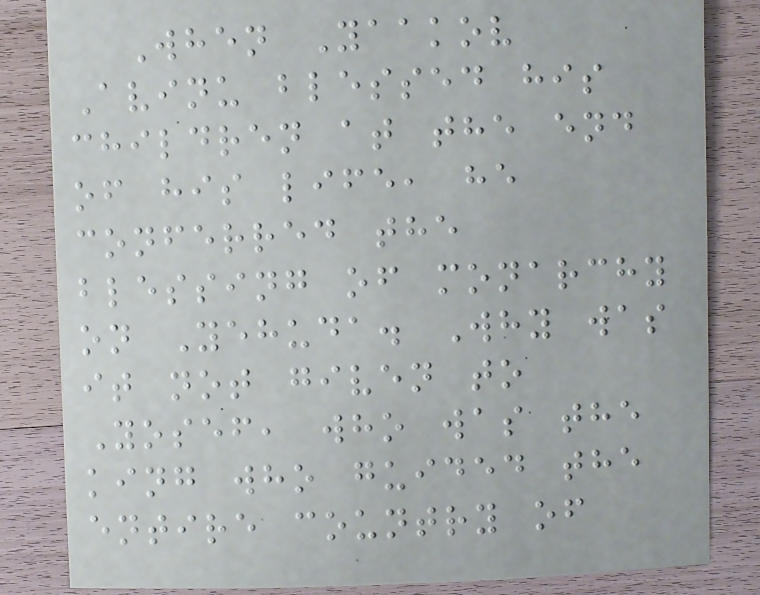When Yaakov
Avinu blessed his
children at the end
of his life, he
conferred the
blessing of monarchy
on Yehuda. Why was
it not given to
Yosef, who was the
king who guided the
entire country of
